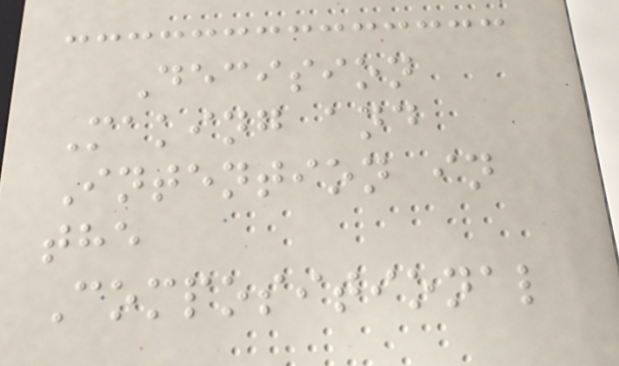Decision
Making and
Intention in
the
Compositional
